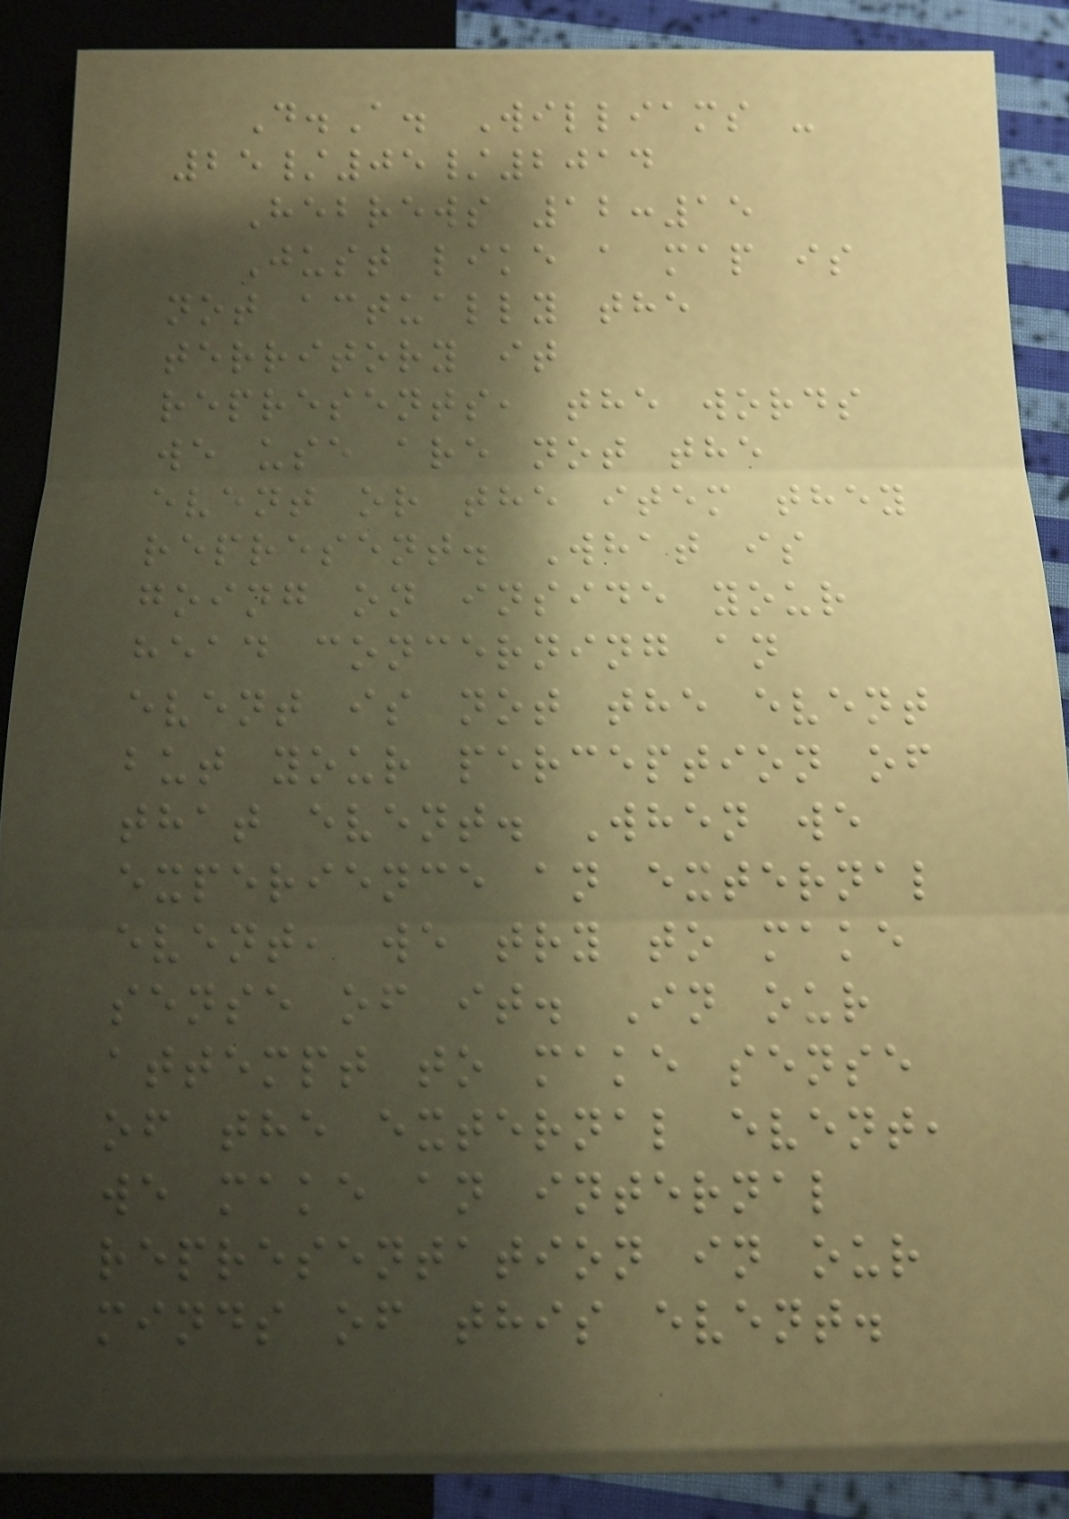D.A. Williams -
25/05/2014
Hebrews 12:15
Just like a map is
not actually the
territory it
represents, the words
we use are not the
event or the item they
represent. What is
going on inside your
head concerning an
event is not the event
but your perception of
that event. When we
experience an external
event, we try to make
sense of it. In our
attempt to make sense
of the external event,
we make an internal
representation in our
minds of this event.
